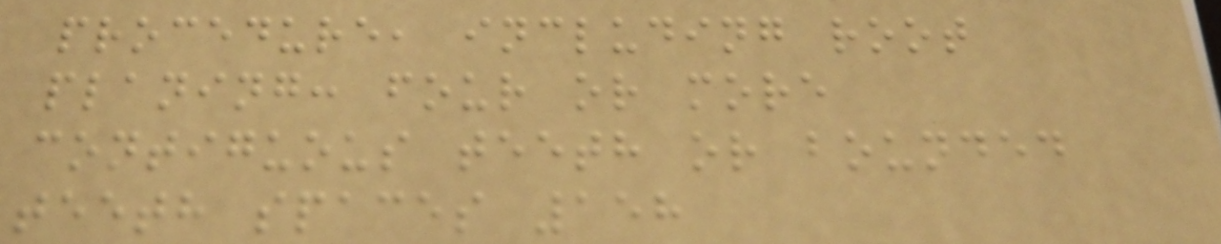procedure, including root
planing: four or more
contiguous teeth or bounded
teeth spaces 158
